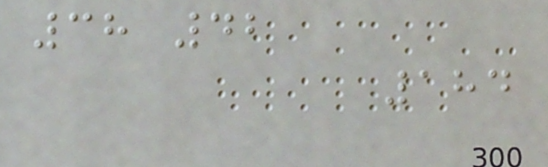38 42
184
